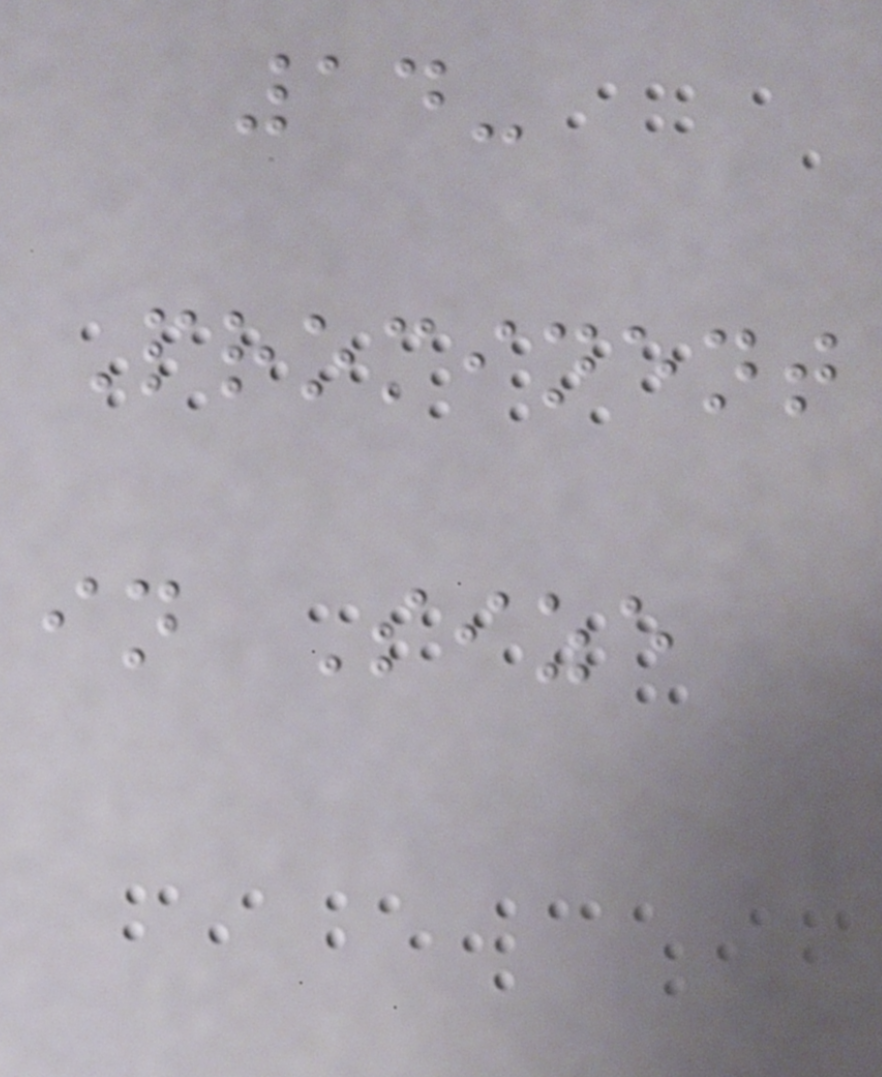14-
Prominent
in Size
